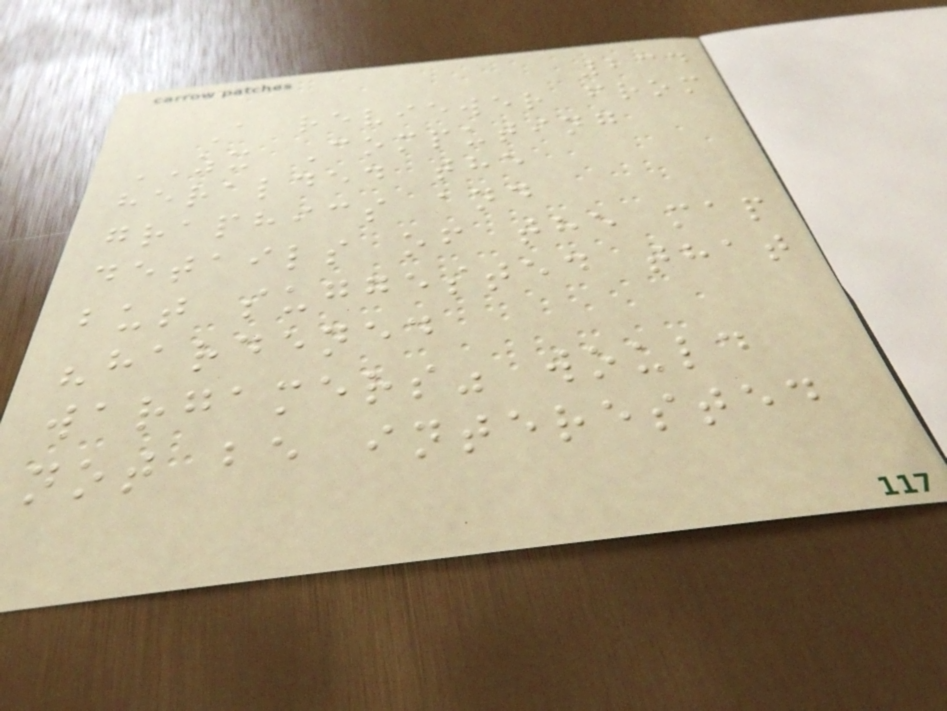234
A reviewer from
ZX Computing
heralded the
graphics and
details of the map
but suggested that
"hardened
wargamers" would
not be interested
